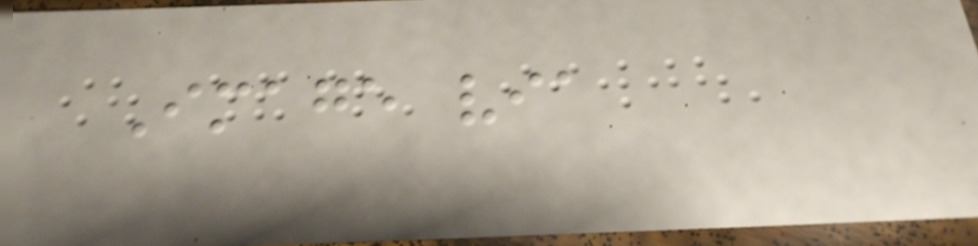Image via
